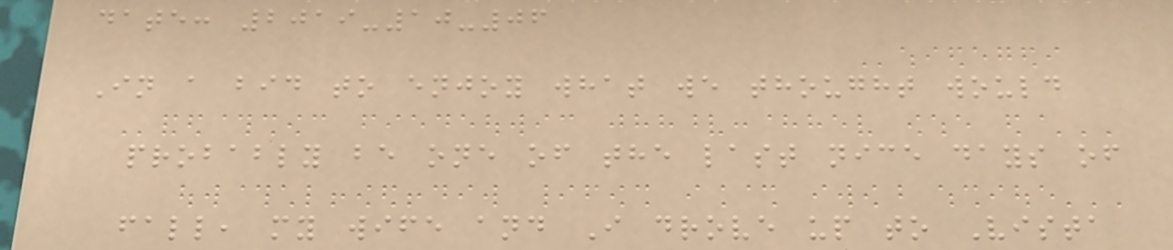date: 2019-10-06
In a bid to enjoy what we thought would
probably be one of the last nice days of
fall, my wife and I drove up to Vista
